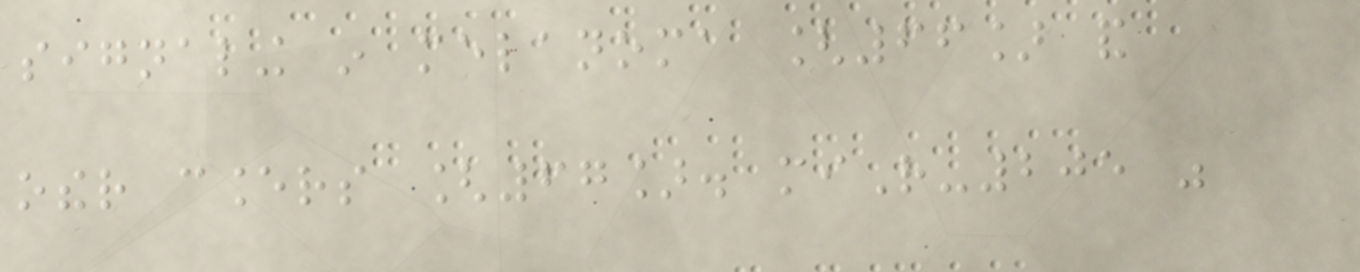signaling in melanoma [66] and
other cancers [67]. miR-205 was
